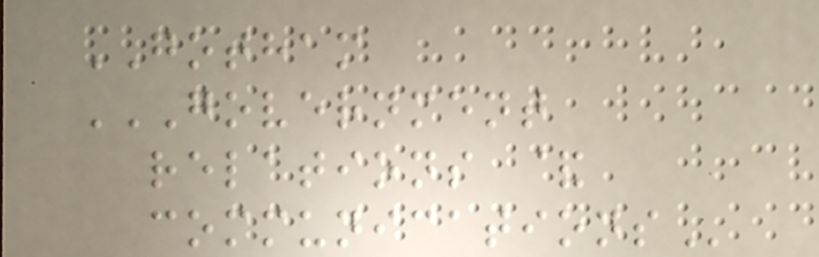GOTHAM
GOVERNMENT
RELATIONS &
COMMUNICATIONS
